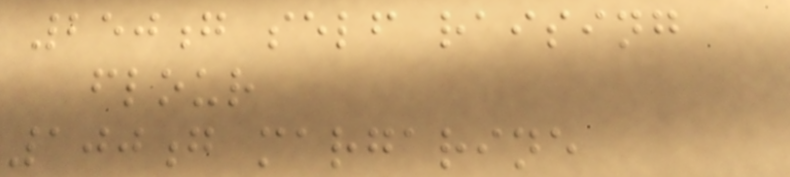250g self raising
flour
100g margarine
